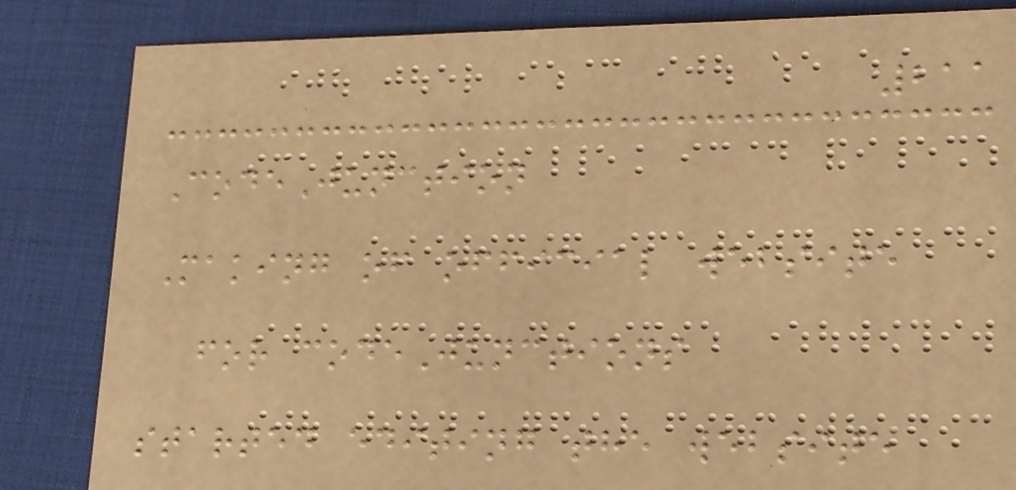211
CodeJunction
Making of official website
for codeJunctions
started editing the website
